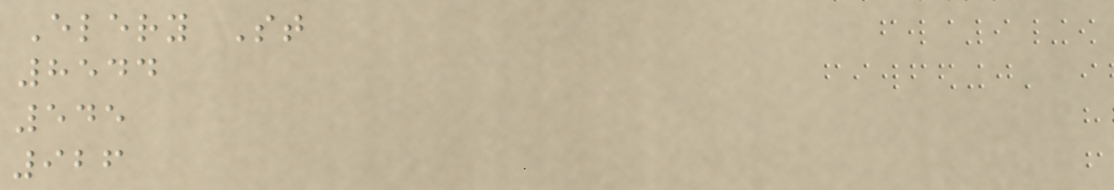Elery St
8544
545
926
